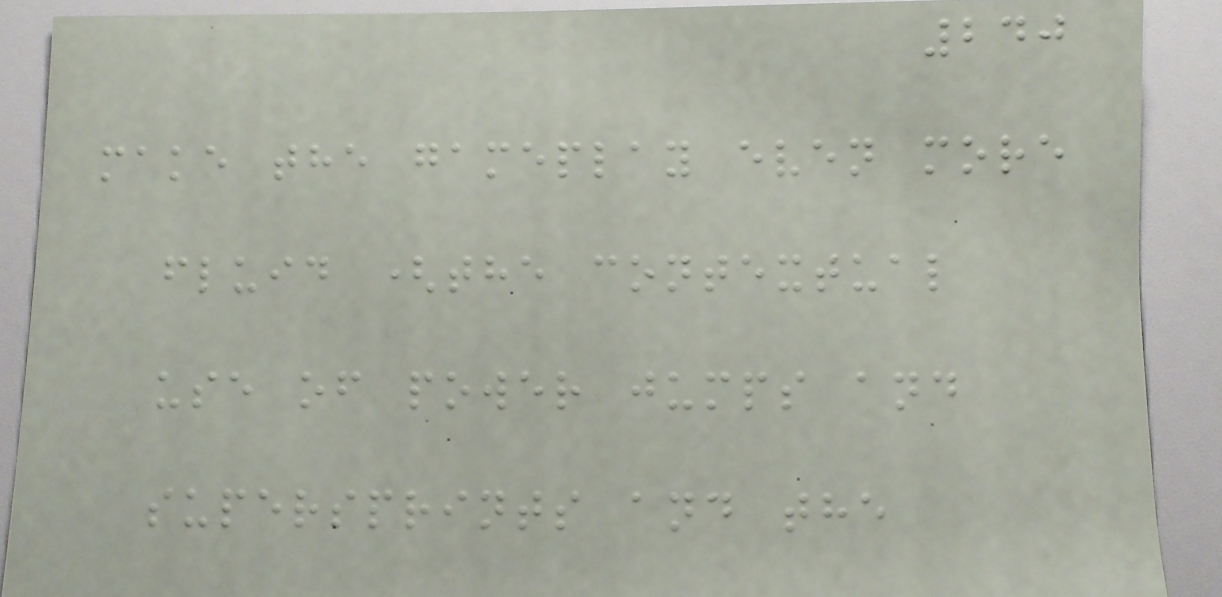240
make the gameplay even more
fluid (the contextual
use of power jumps and
supersprints and the
